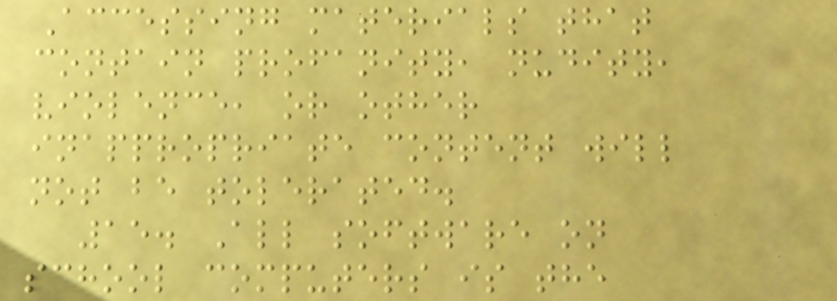Accessing materials that
contain profanity, nudity,
violence, or other
inappropriate content will
not be tolerated.
15. All software on
school computers is the
